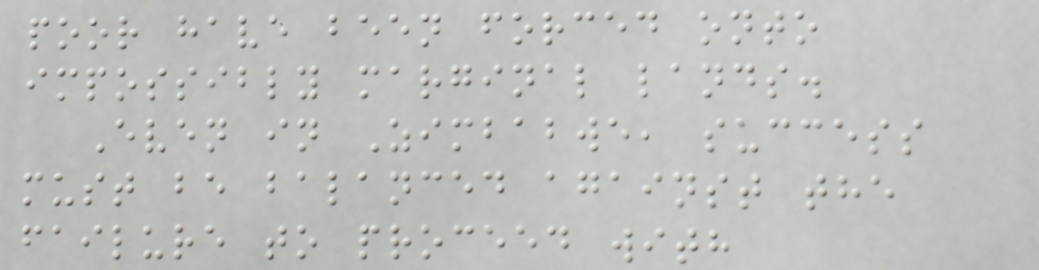poor have been forced onto
impossibly marginal lands.
Even in Zimbabwe, success
must be balanced against the
failure to proceed with
